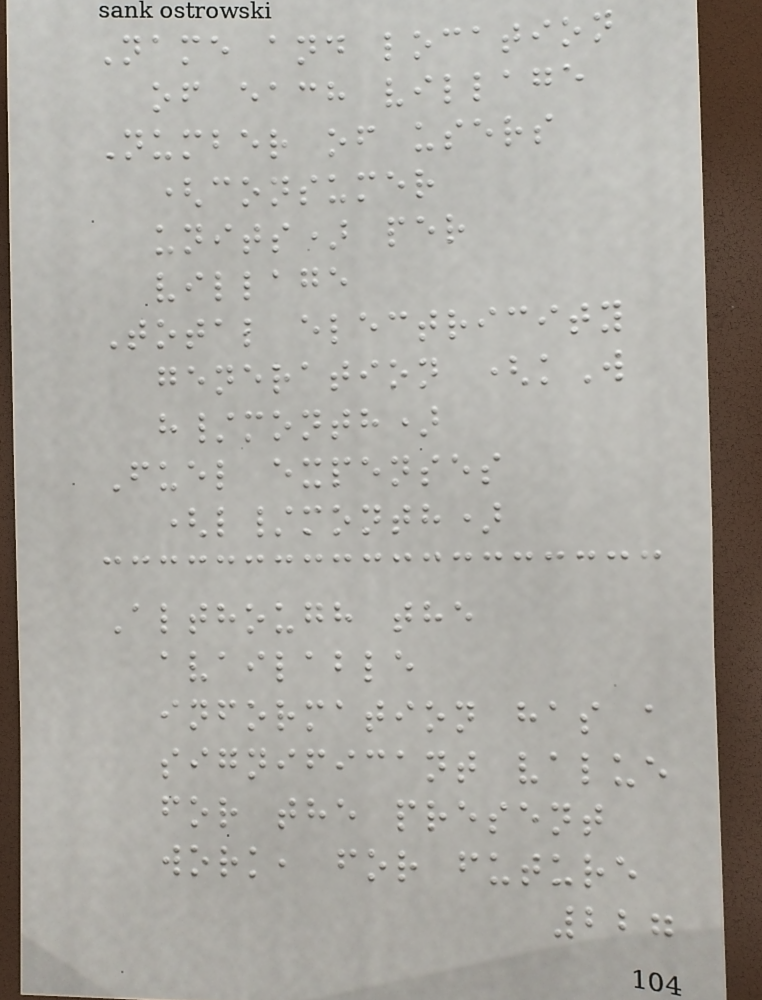Name and location
of each village
Number of users
(consumer
units) per
village
Total electricity
generation (kW
h/month)
Fuel expenses
(l/month)
Although the
available
information has a
significant value
for the present
work, for future
227
